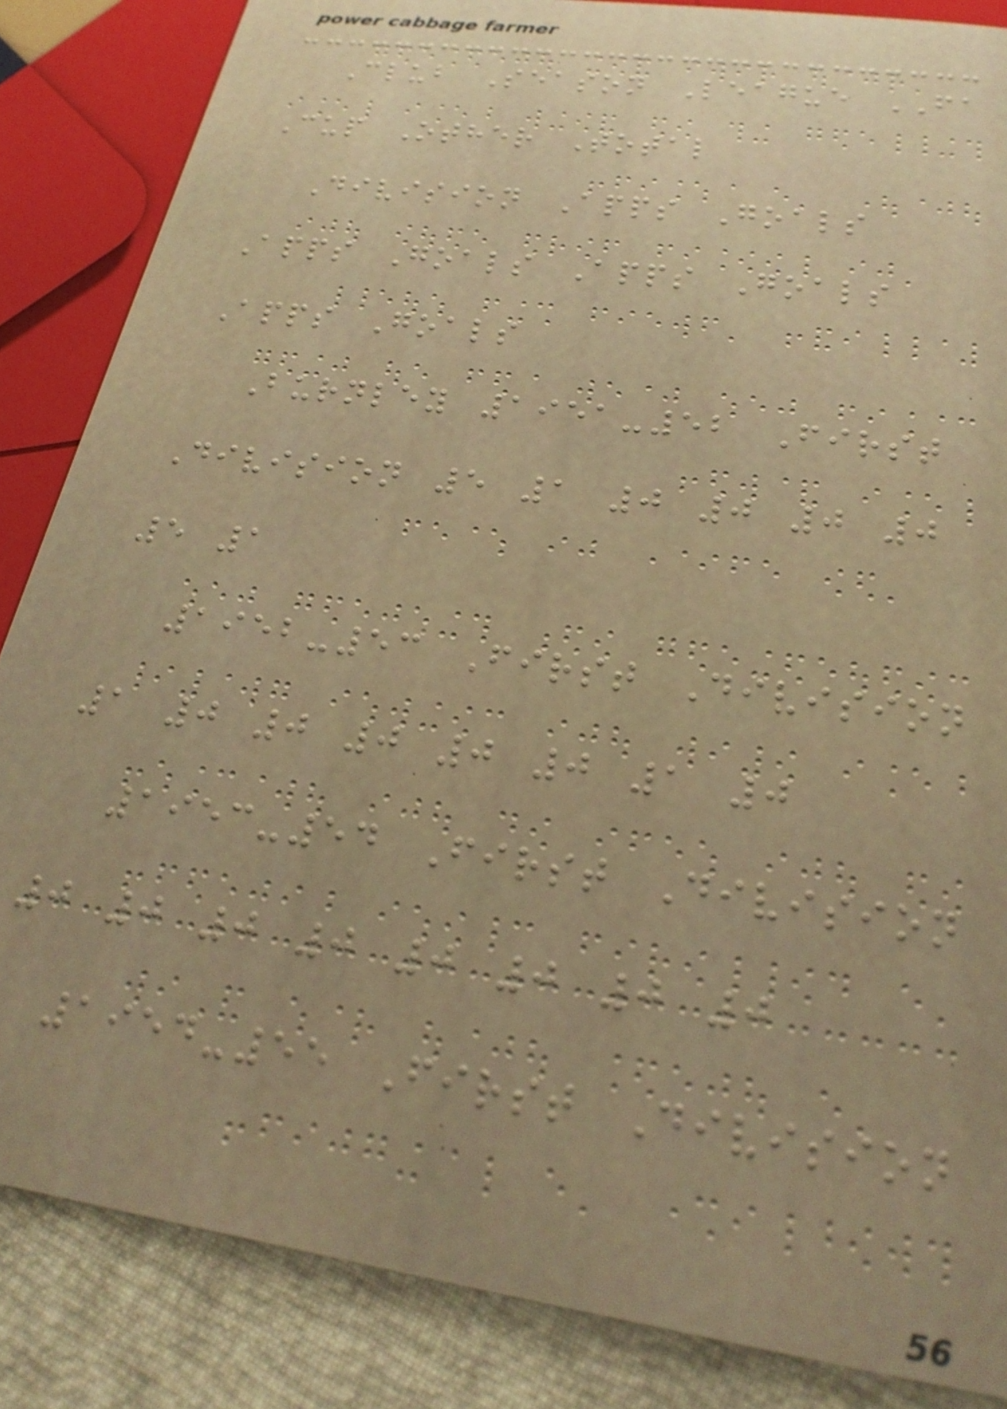Club Season League FA
Cup Other Total
Division Apps Goals
Apps Goals Apps Goals
Apps Goals
Burnley 1951-52 First
Division 5 1 0 0 0 0
5 1
1952-53 First Division
1 0 0 0 0 0 1 0
1953-54 First Division
0 0 0 0 0 0 0 0
1954-55 First Division
